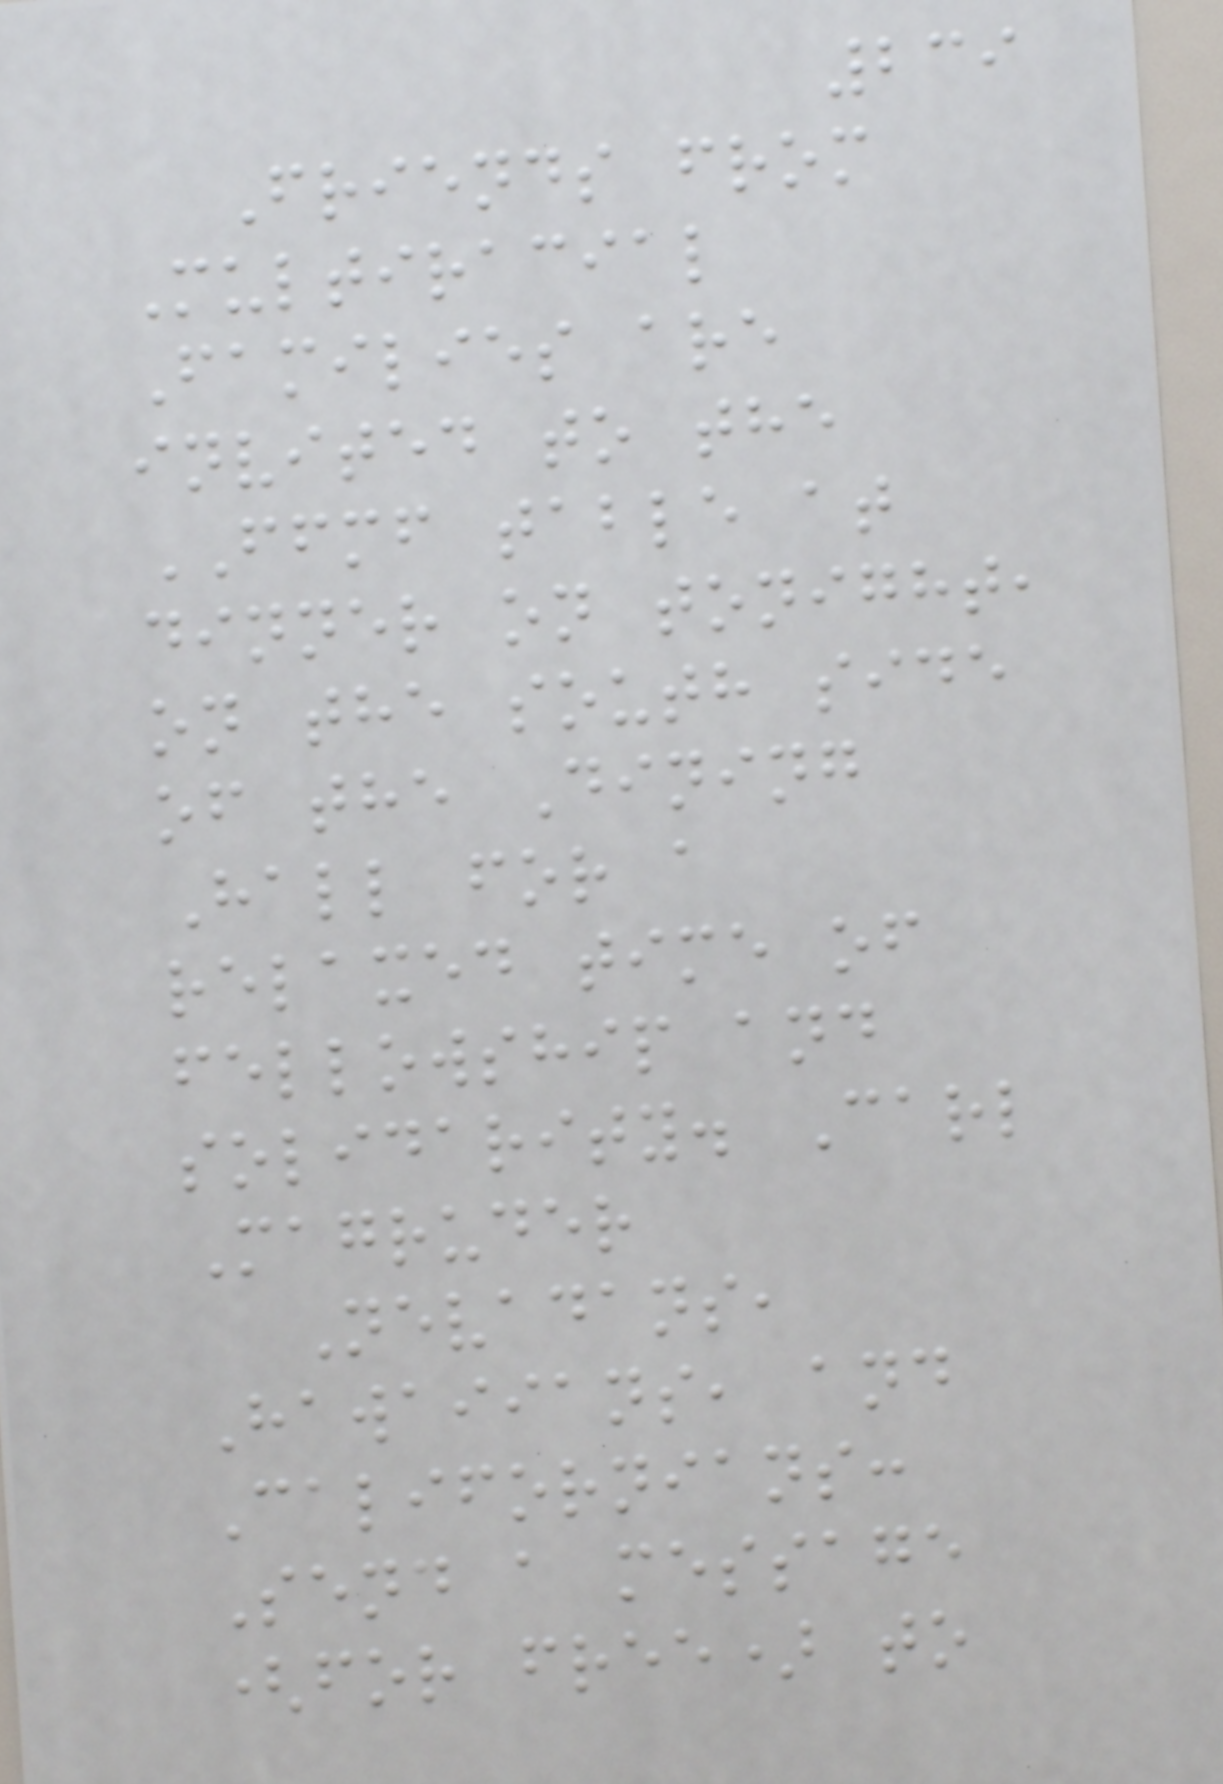239
Friends from
Multiracial
Families are
invited to the
FFMF table at
dinner on tonight,
on the south side
of the Dining
Hall for a
relaxed time of
fellowship and
solidarity. Carl
Magruder
Nevadans,
Hawaiians, and
Californians:
Send a message
(for free) to
